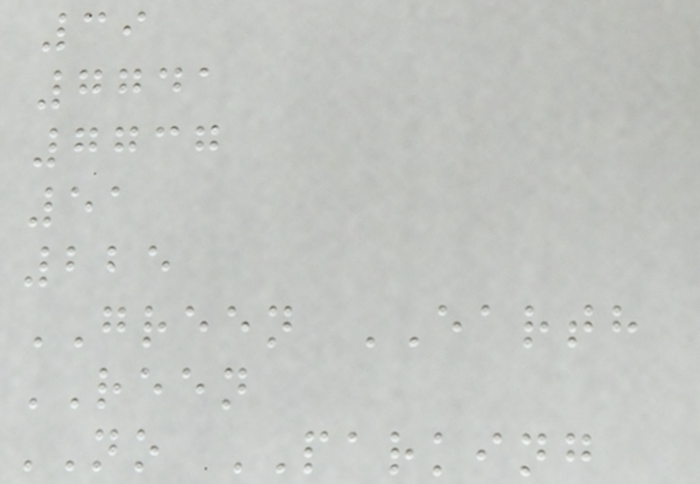39
7741
7737
51
225
GREEN EARTH
REEN
NO PARKING
